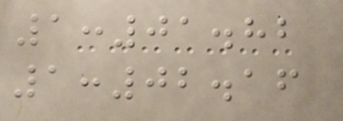1:01.82
1:02.16
